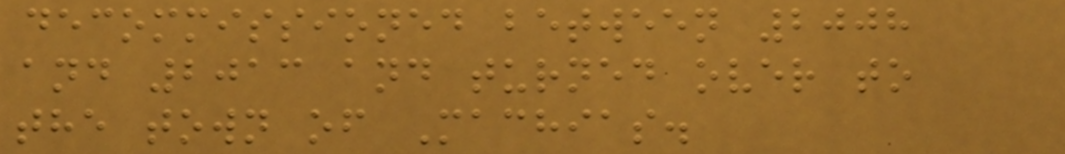decommissioned between 2008
and 2013 and turned over to
the town of Machias.
